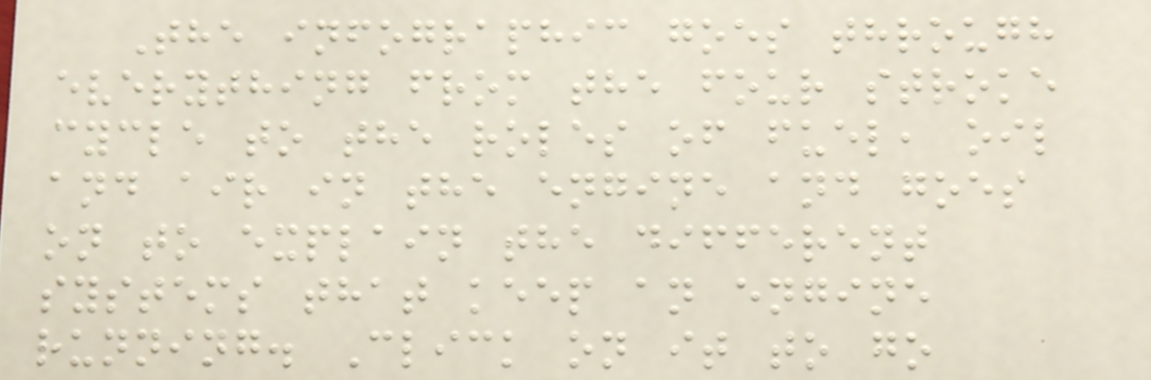The infographic goes through
everything from the four stroke
cycle to the roles of fuel, oil
and air in the engine and goes
on to explain the different
systems that keep an engine
running. Click on it to go
